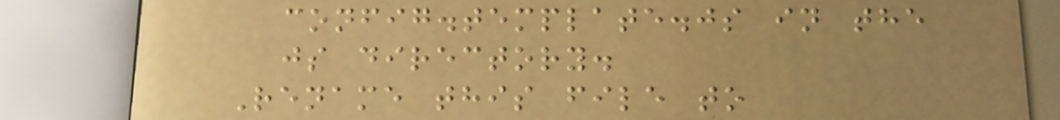config.template.js in the
js directory.
Rename this file to
